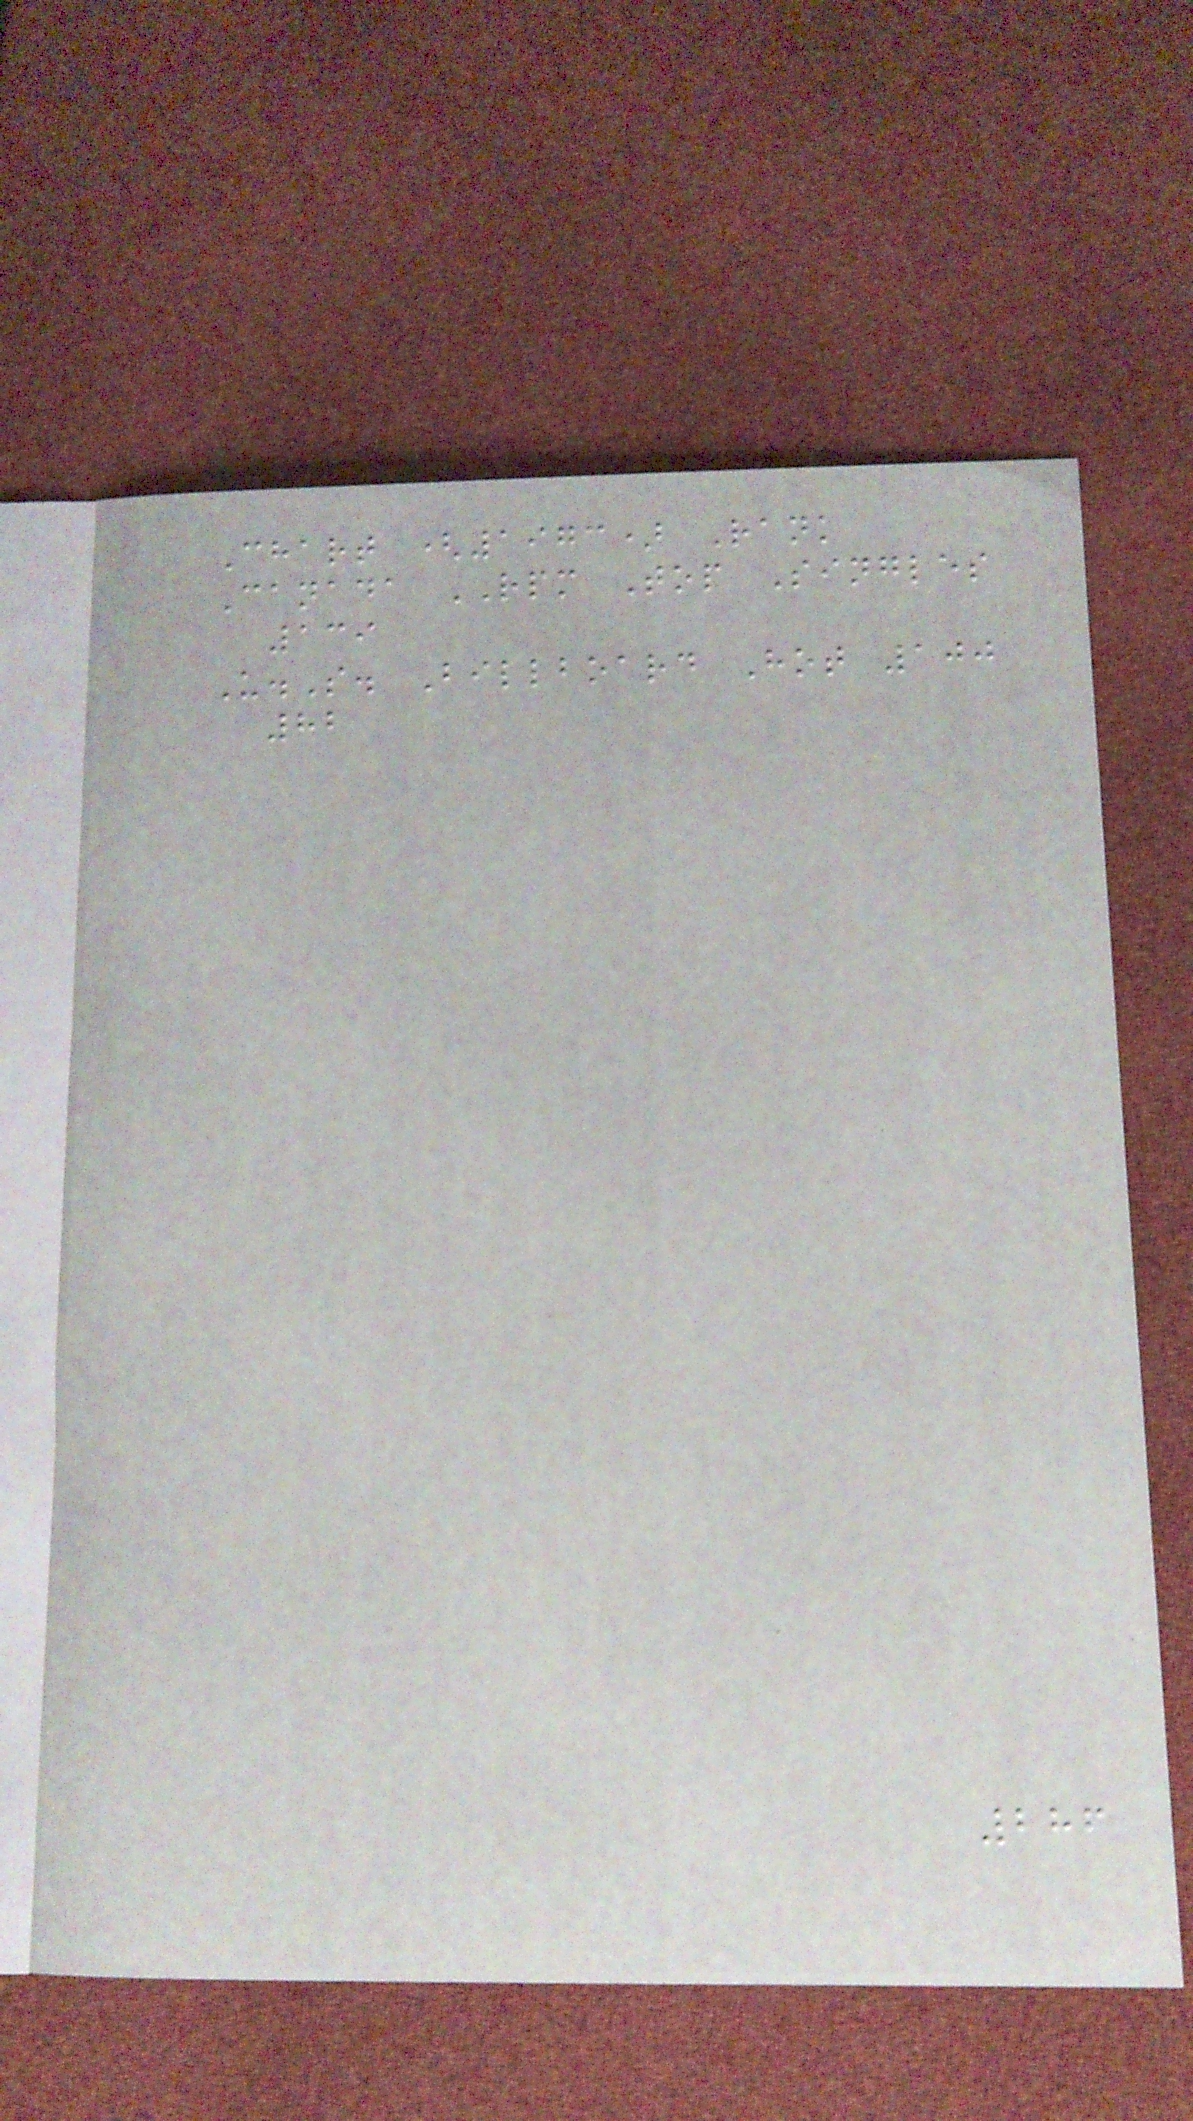Chart (1973) Rank
Canada RPM Top Singles
139
U.S. Billboard Hot 100
82
286
